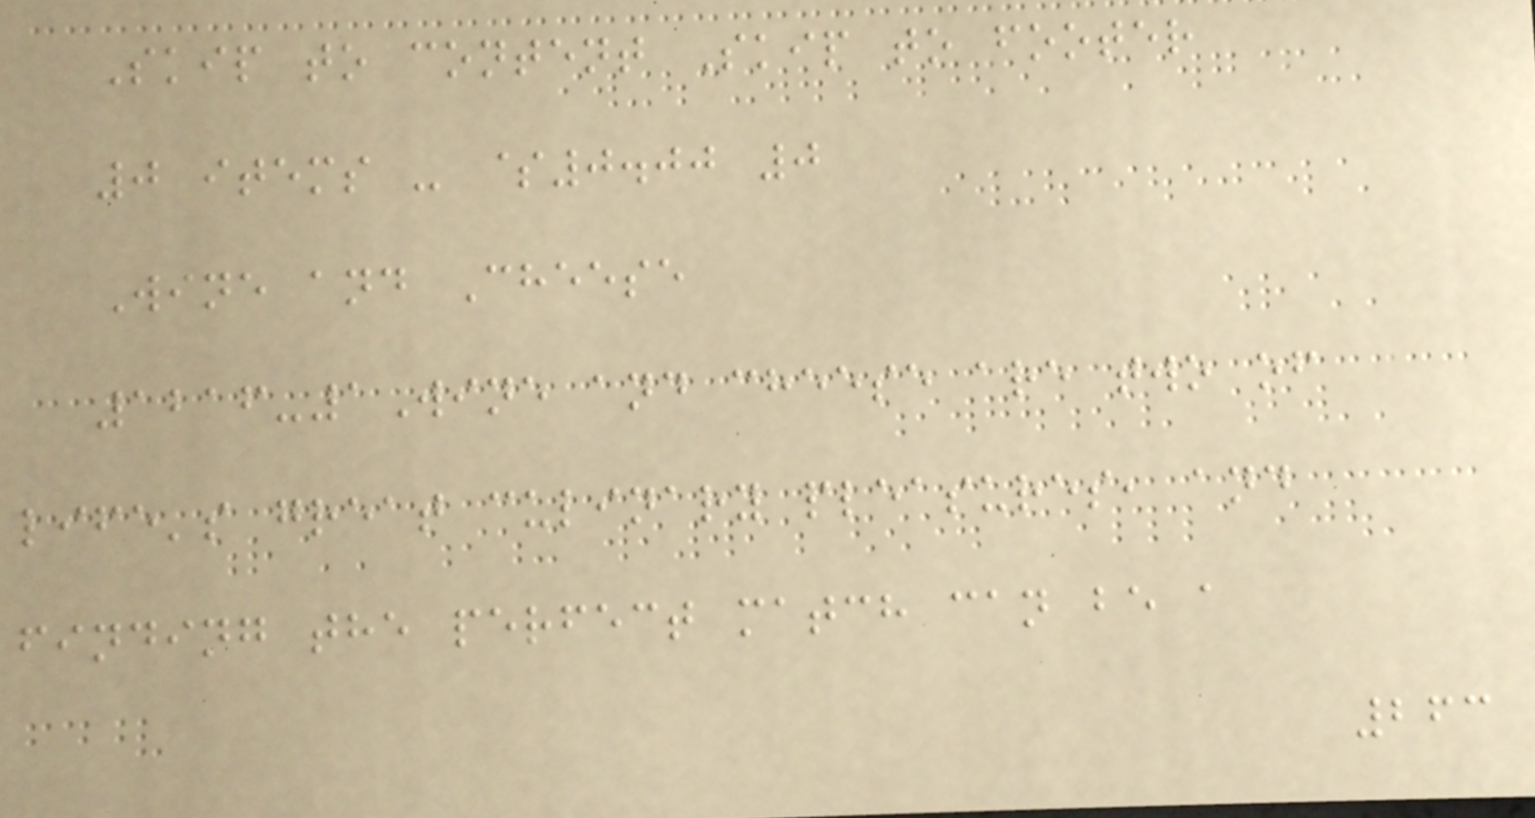Skip to content Skip to footer
0 items - $0.00 0
Wine and Cheese
1216-1Wine and cheese are two of
life's great culinary pleasures, and
finding the perfect match can be a
263
